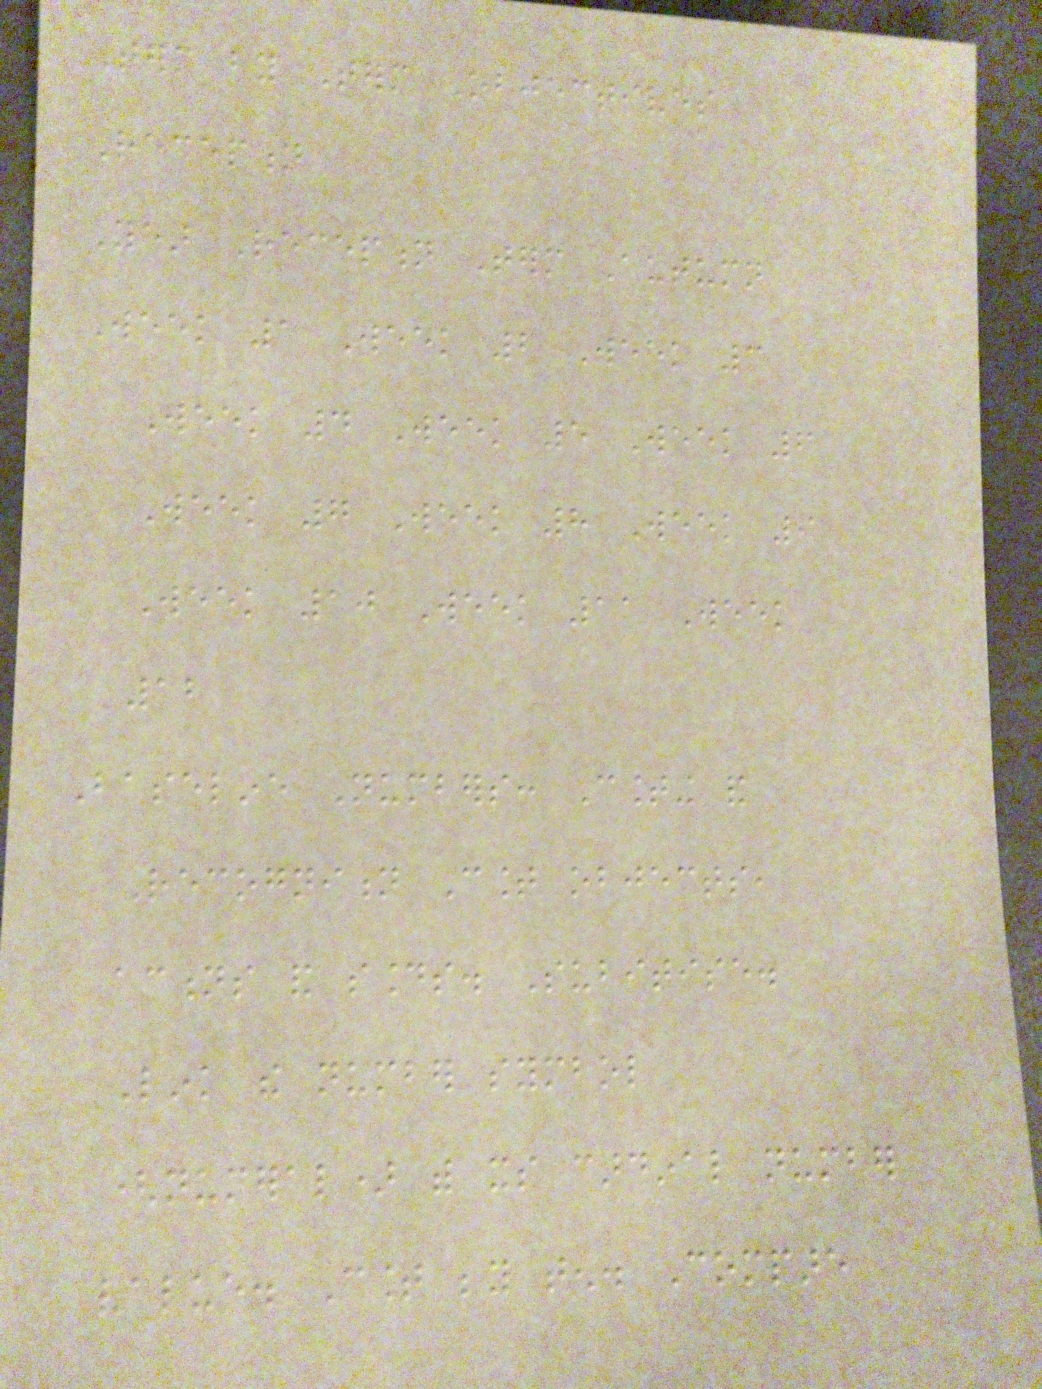Term by Term Objectives
Reception
Year Reception Term Autumn
Week 1 Week 2 Week 3
Week 4 Week 5 Week 6
Week 7 Week 8 Week 9
Week 10 Week 11 Week
12
Baseline Numbers: Counting and
Recognition Count objects,
actions and sounds. Subitise.
Link the number symbol
(numeral) with its cardinal number
value. Count beyond ten. Compare
